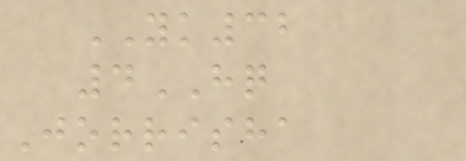YK32
4HQ
Jorrisha
